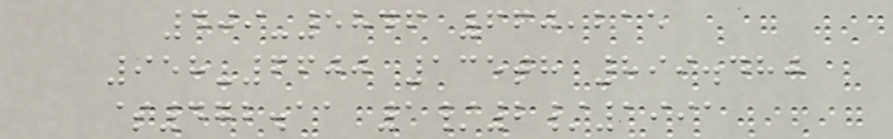409-5846 660,215
958-6600 135th 899.480
$472.11 1/2/1991
